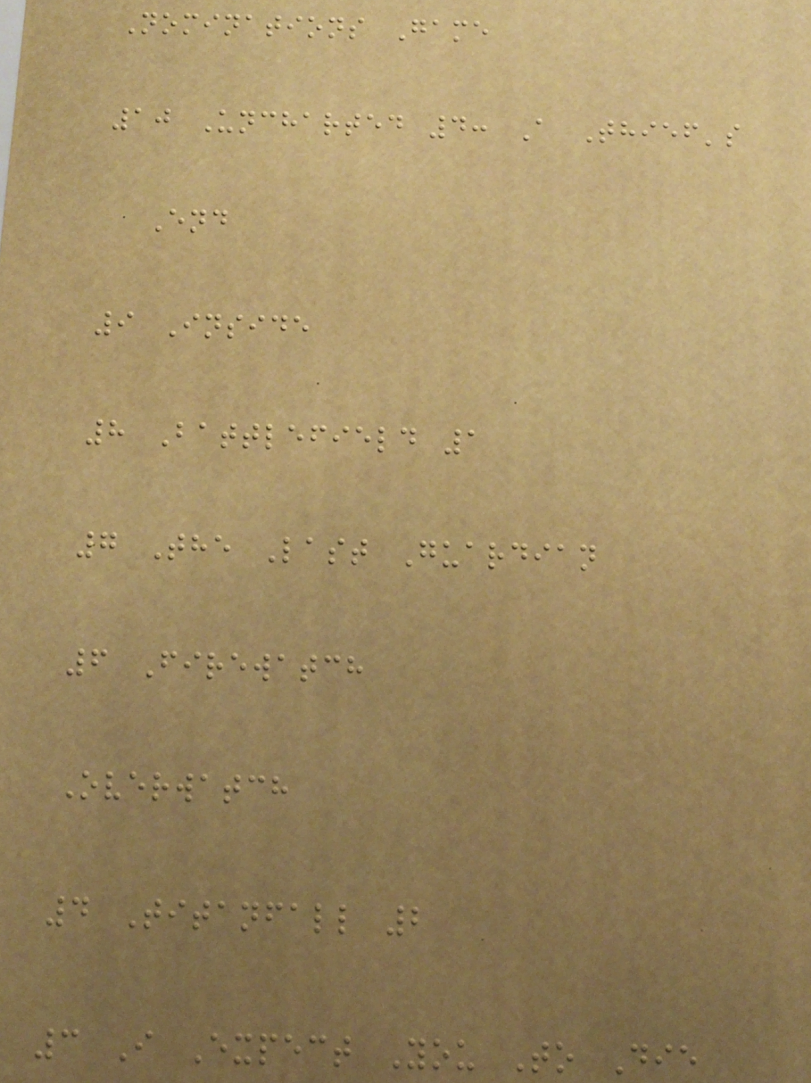Nominations Game
10 Uncharted 4: A Thief's
End
9 Inside
8 Battlefield 1
7 The Last Guardian
6 Firewatch
Overwatch
4 Titanfall 2
3 I Expect You To Die
